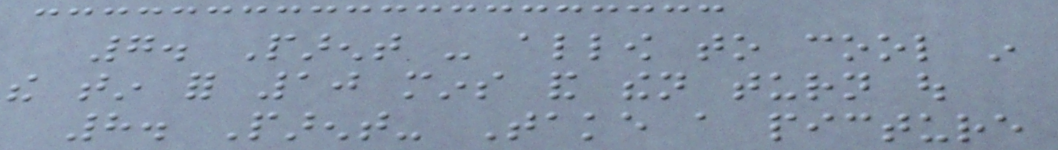7. Parent - allow to cool in
the tin for 10 mins and then turn out
8. Parent- Take a picture
